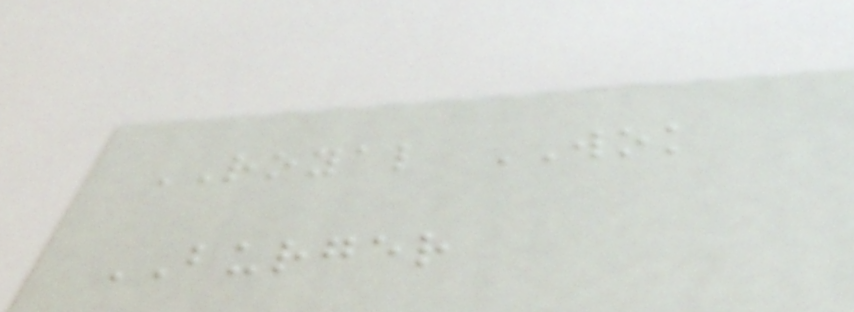ROYAL WOK
BURGER
